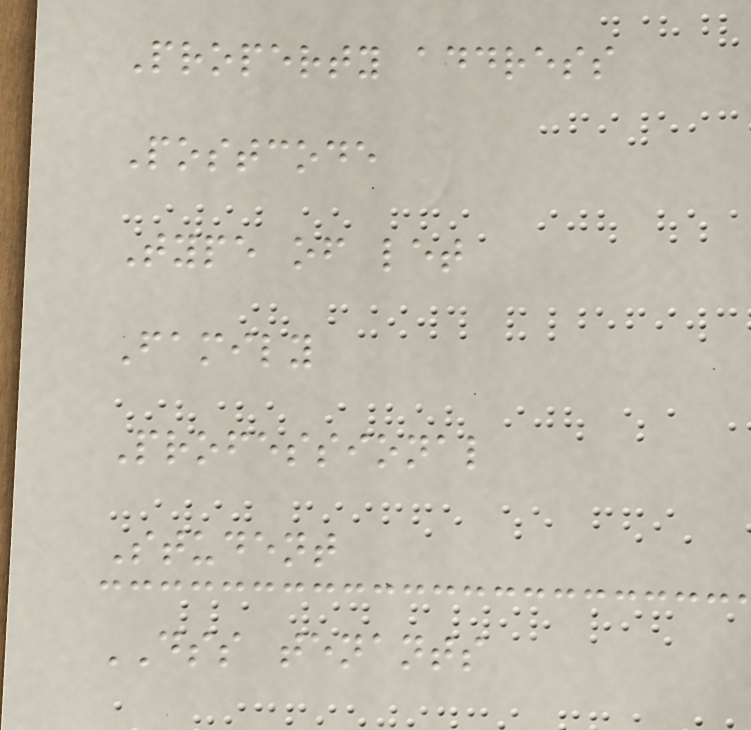Property address
Postcode
Type of let
Family
Professional
Student
DSS tenants
